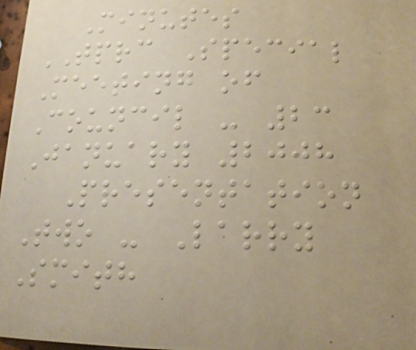Minutes
TPRC Special
Meeting of
Council - 23
January 2008
Presentation
Two - Larry
Smith
